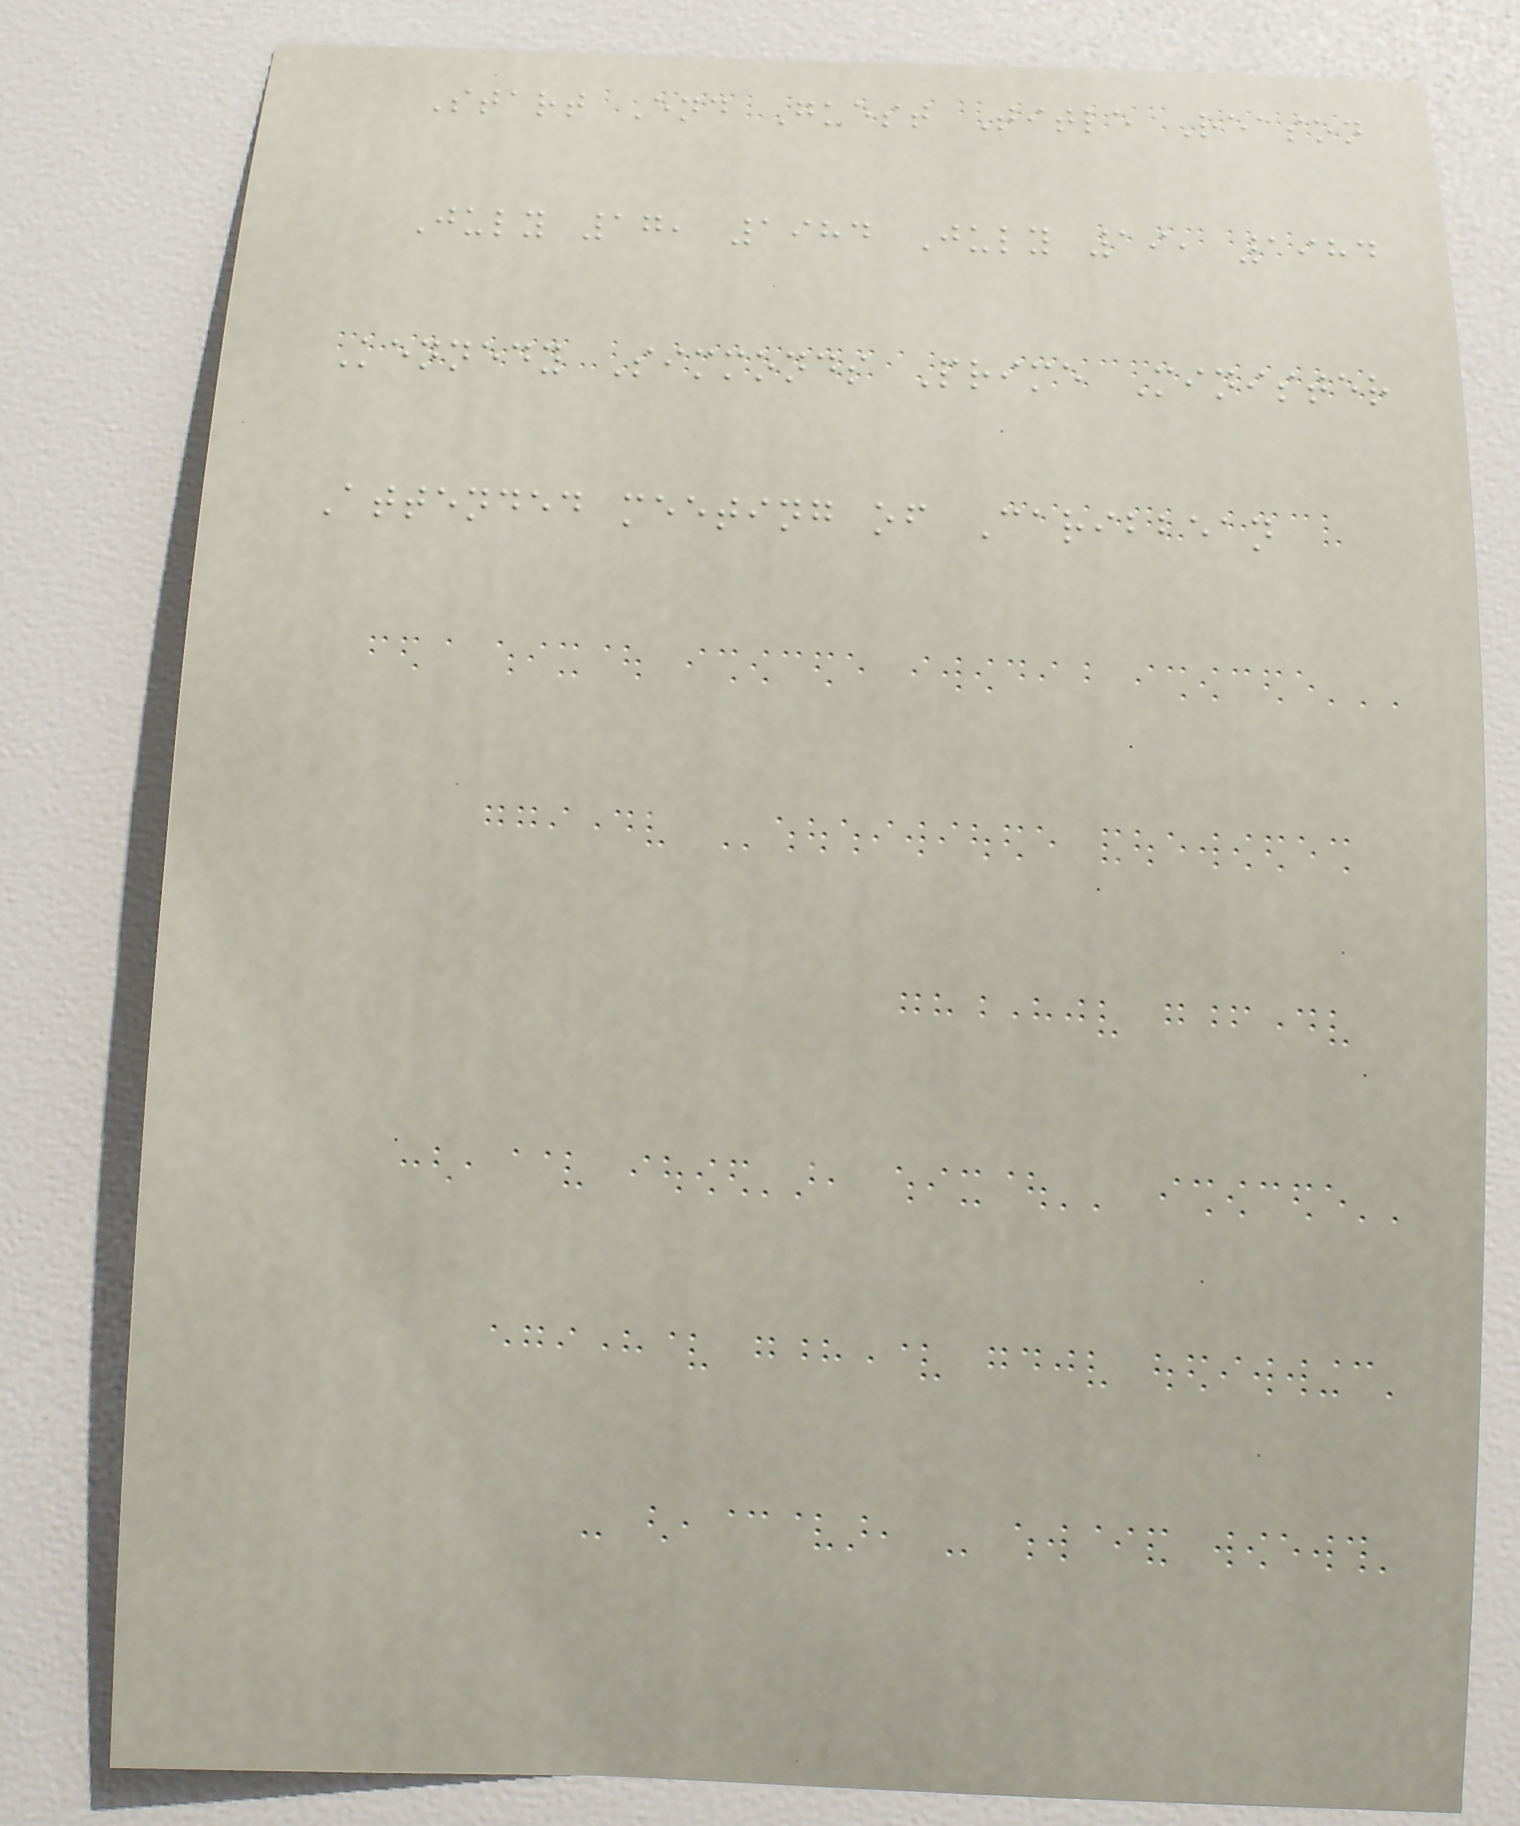Start End Guest Title Reason
July 17, 1984 July 19, 1984
Kennedy Simmonds Prime Minister
Attended meeting of Caribbean
